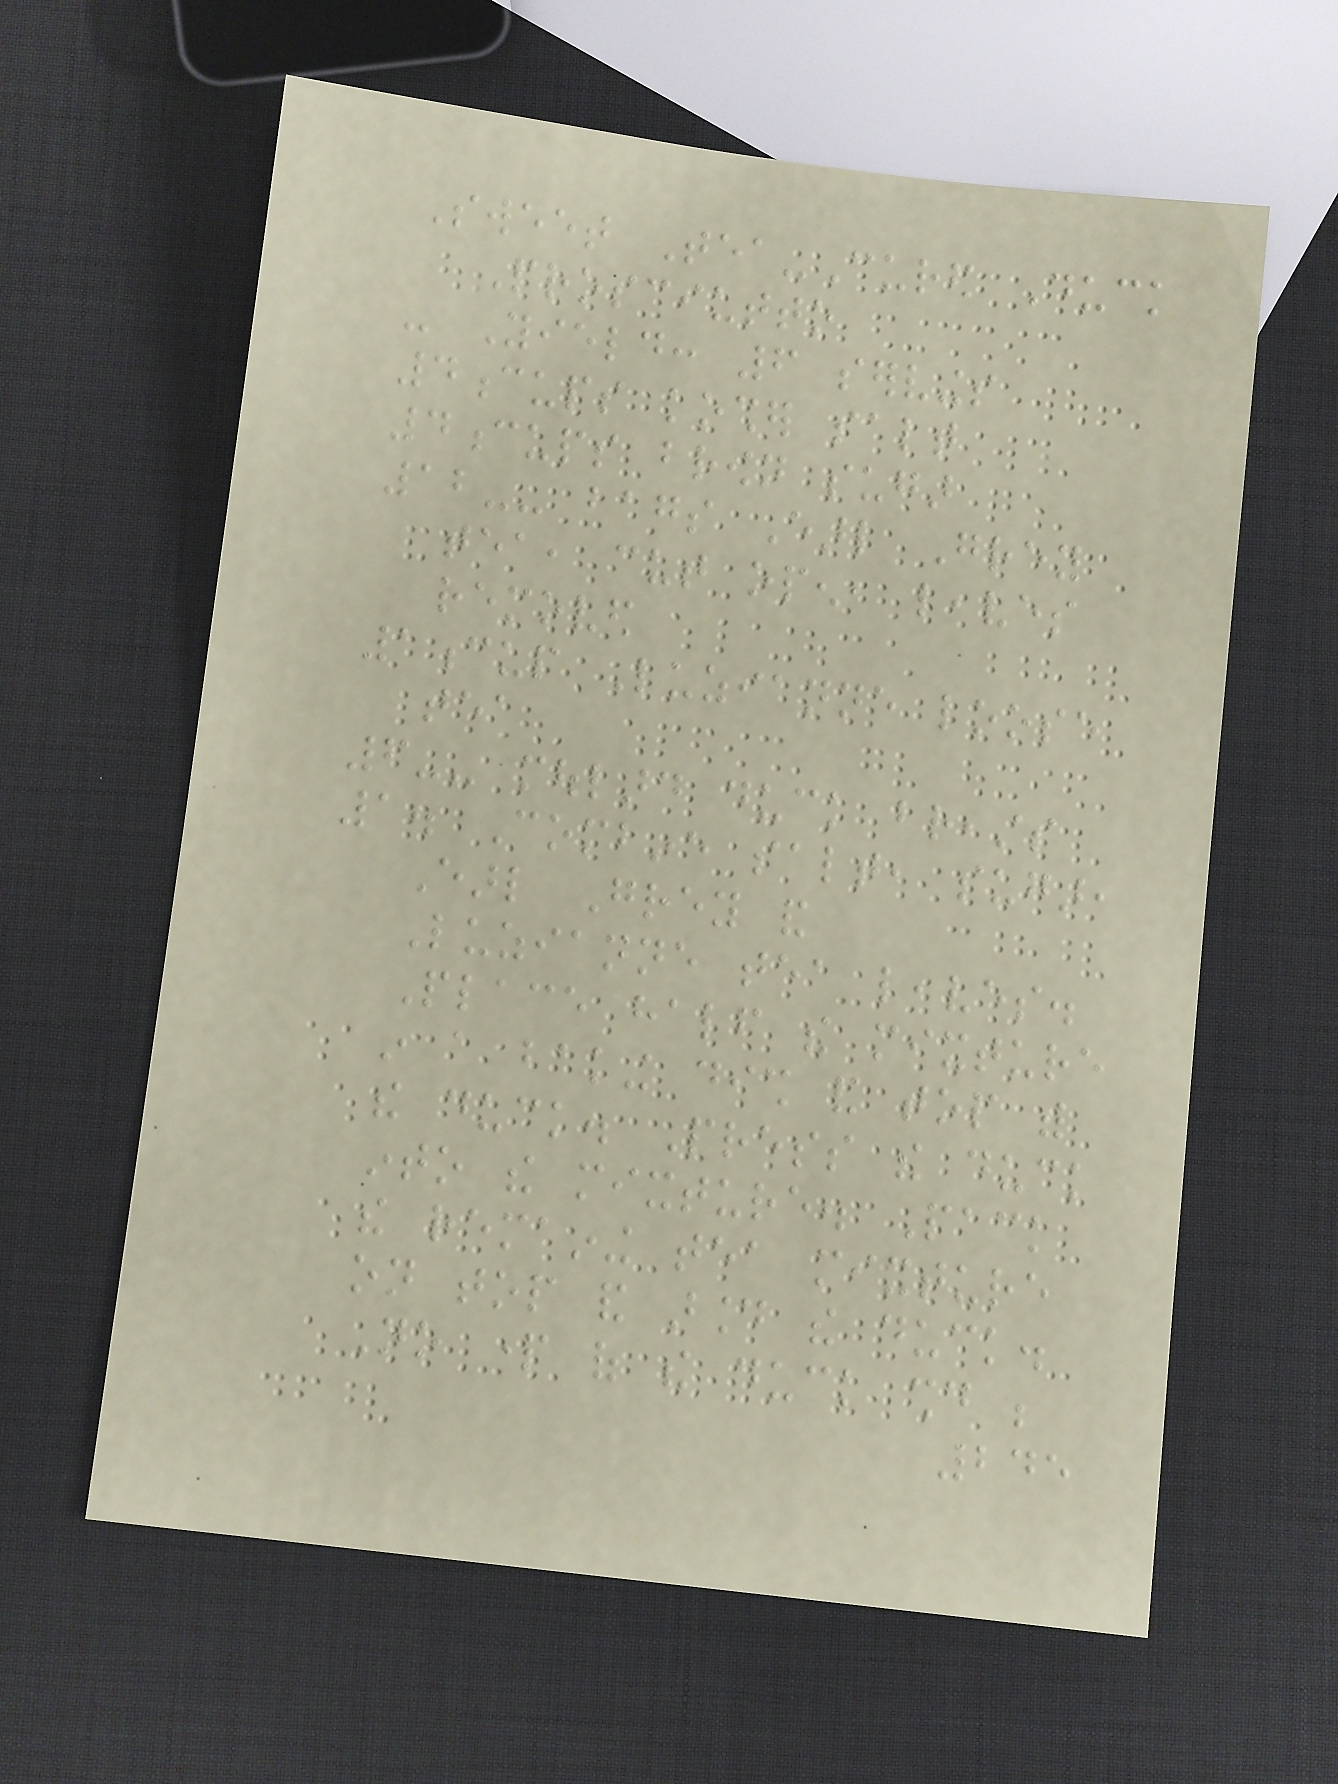Sweet Tea-Cured Duck
Prosciutto
- Yield: 6 servings
4cups kosher salt
4cups brown sugar
12-- bags Earl Grey
tea, cut open, leaves
removed
1cup Luzianne loose
tea
6-- moulard duck breasts
1. Combine salt, sugar,
Earl Grey and
Luzianne tea leaves.
Place half the mixture
in a baking dish and top with
the duck. Press the duck
into the mixture. Pack
the remaining tea mixture
on top and around the duck.
No part of the duck should be
245
